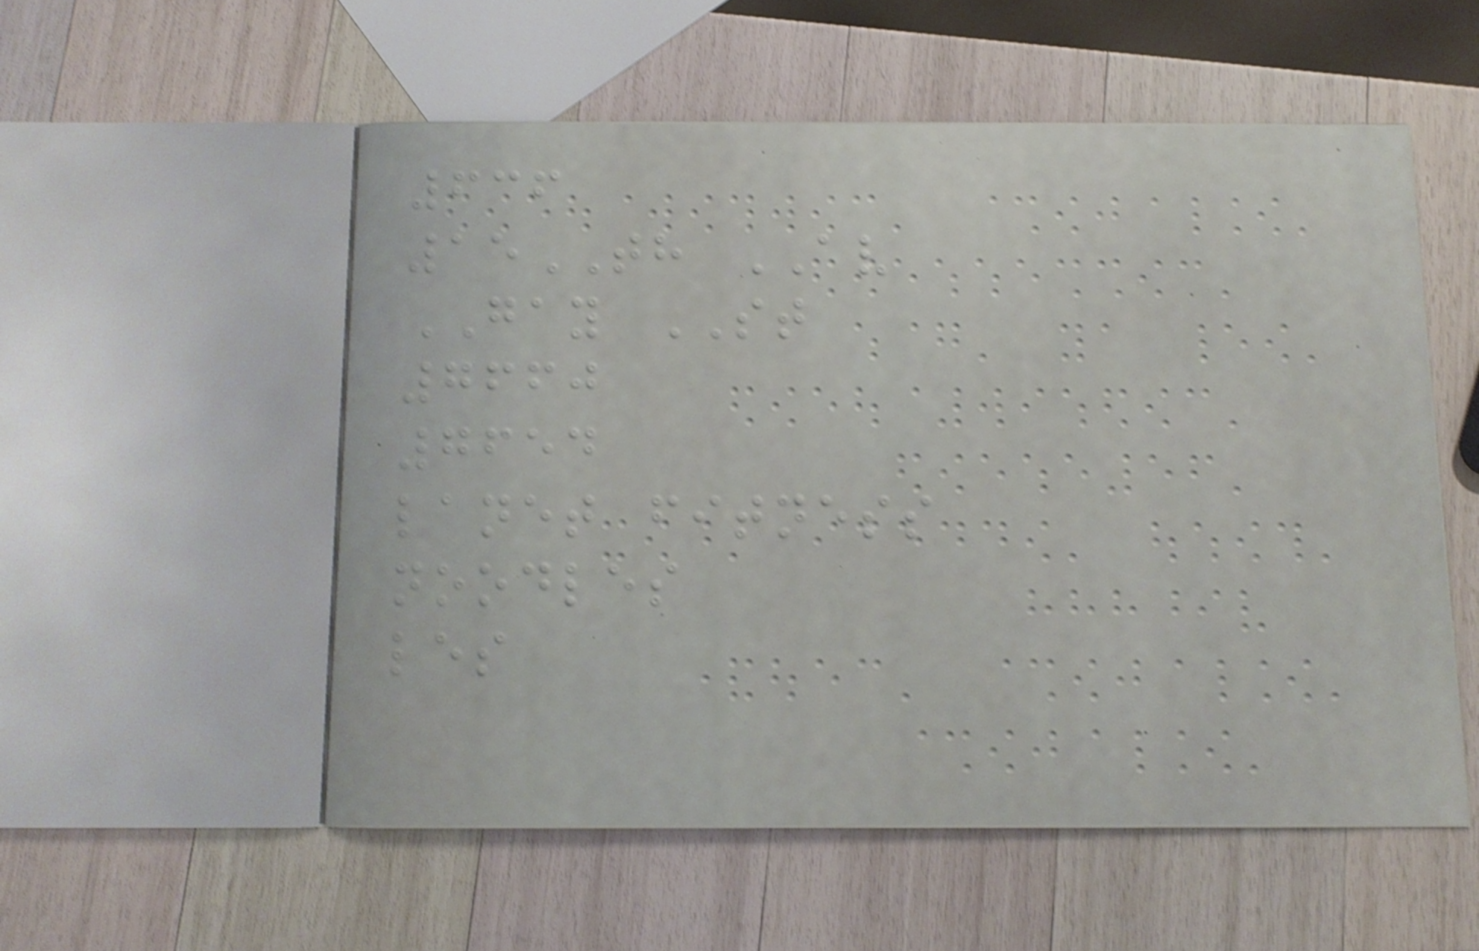636
15TH AV
GAY ST
7660
7654
lanet fitness
noodles
les
